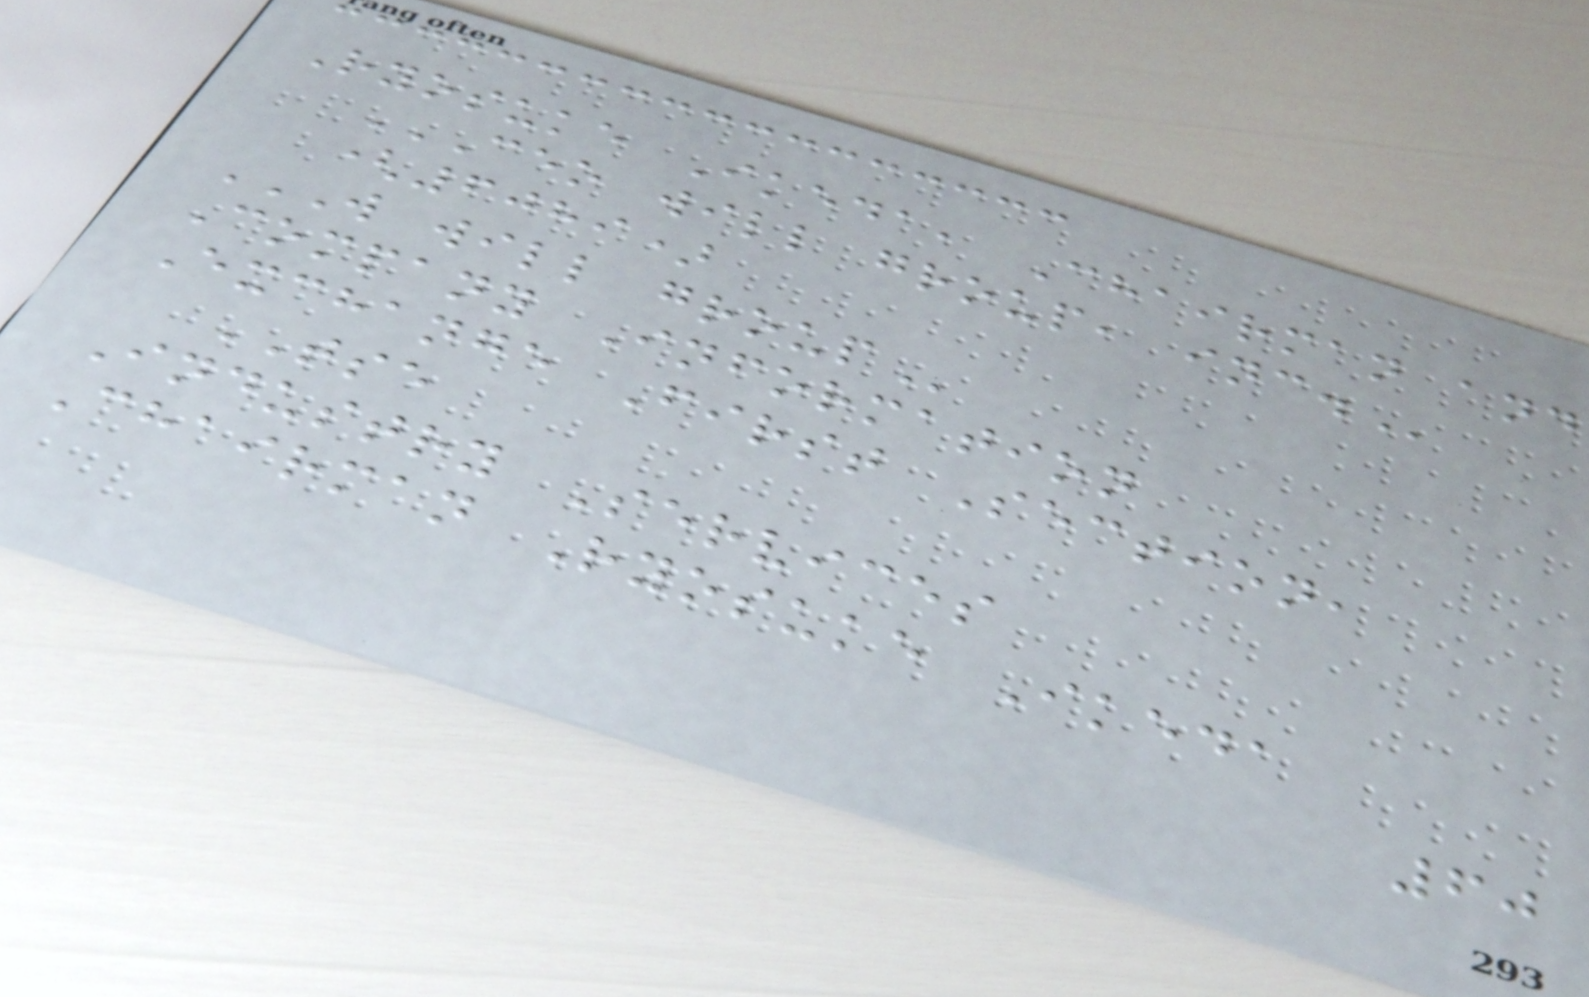Ryosuke Ikeda, Chairman and
CEO WILL GROUP, INC.
(6089)
W WILL GROUP
Company Information
Exchange First Section,
TSE
Industry Services
Chairman Ryosuke Ikeda
60
